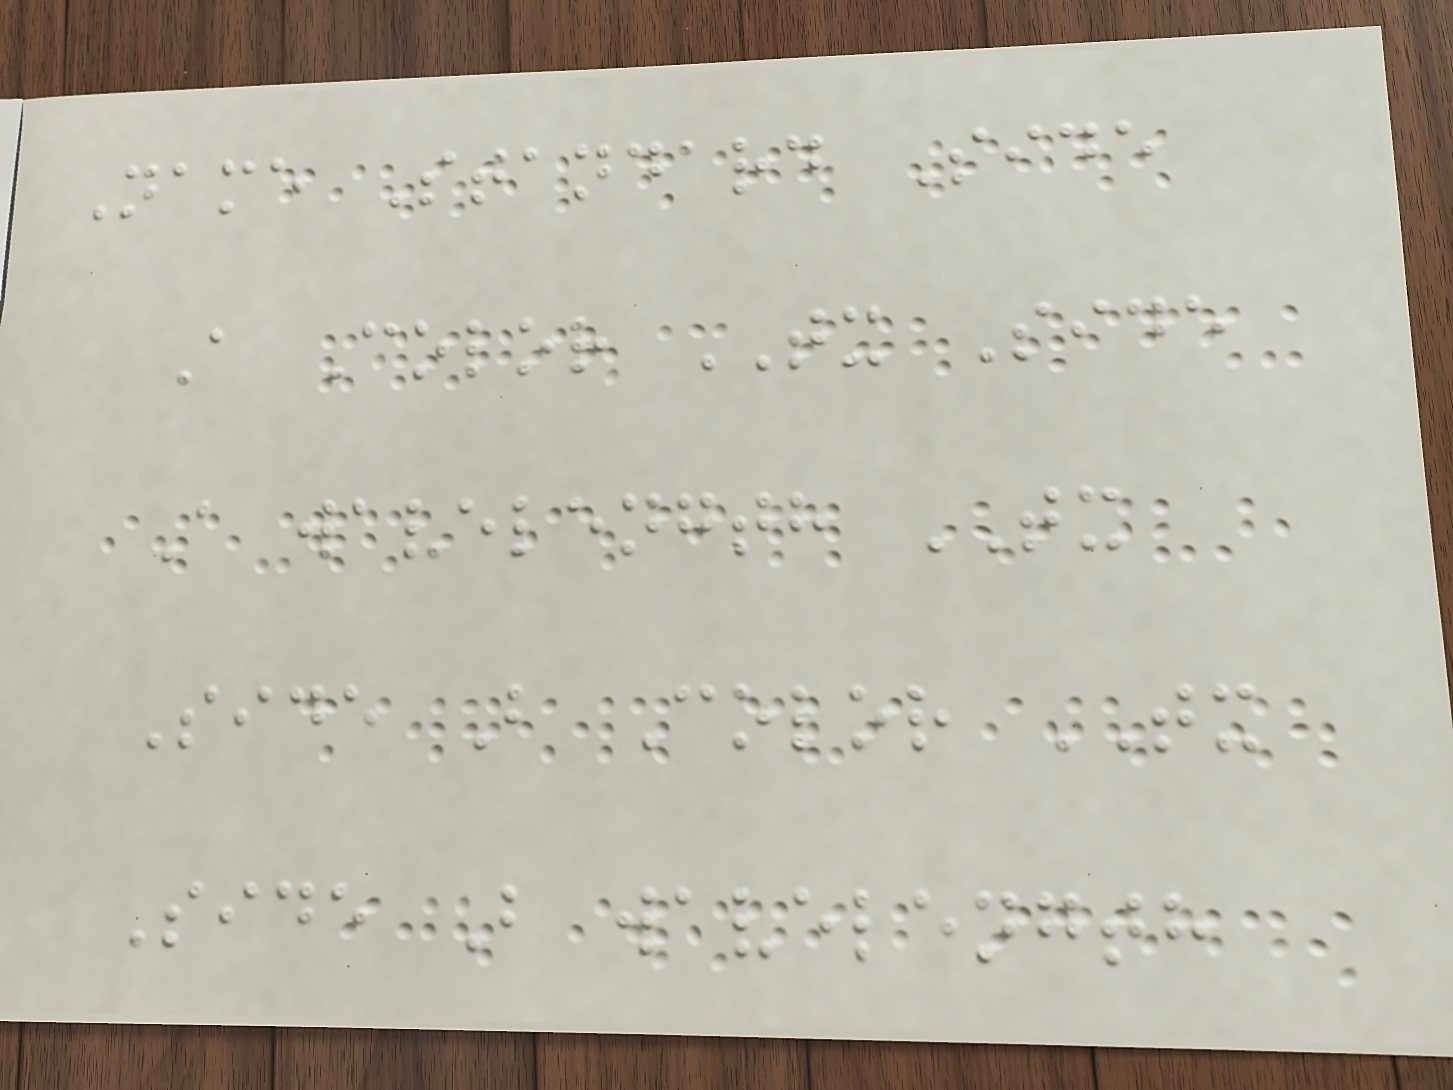Name Standard Side
A Color TX Side
A wavelength TX
Side B Color TX
Side B wavelength
